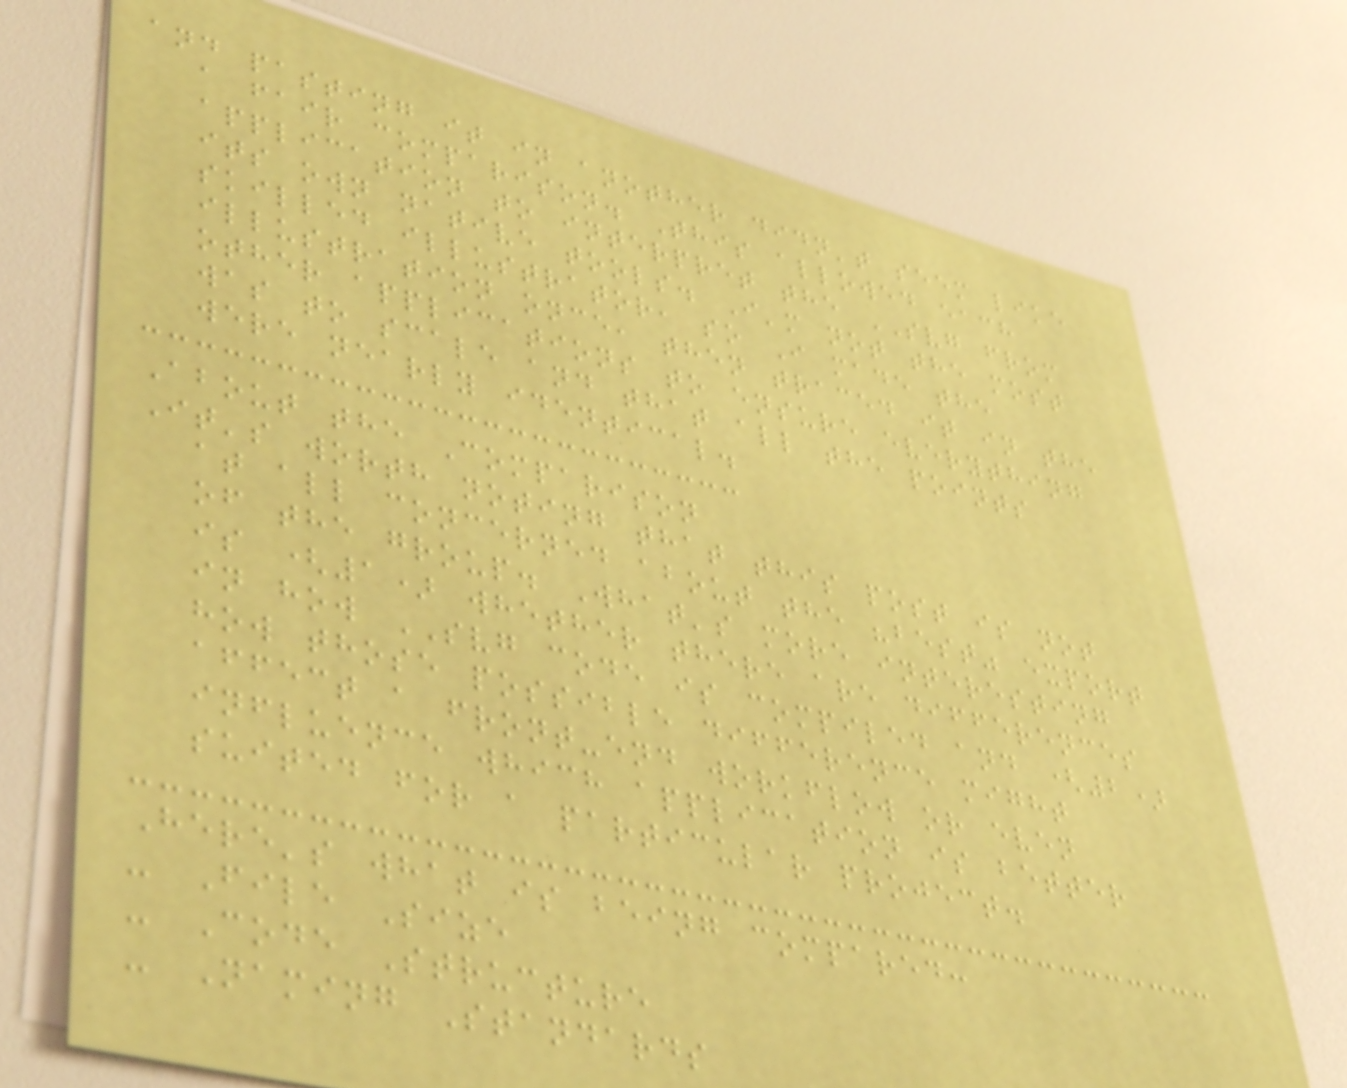and pasting it in another didn't seem like
a fair comparison. This allowed each
application to interpret the SVG from
its own native tools. I'm not the most
skilled illustrator, so I made the
illustration once, then traced it in the
other applications to ensure everything
was to scale and that all the points
were nearly identical.
About the Comparison
It's worth noting that this post is not
at all concerned about the "best" export
of the group. What's more interesting
is (1) whether there are differences
in how SVG code is compiled and (2)
how those possible difference might
affect a front-end workflow or even
influence which application is better
suited for a particular project.
Here's what is being compared:
- File Size
- Code Structure
- Naming Standards
